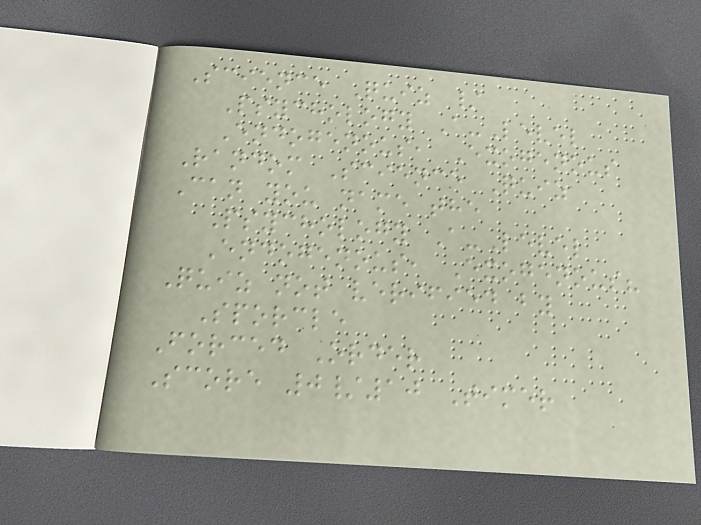Science Quiz /
Psychology A-Level
Endogenous, Exogenous
Random Science Quiz
Can you name the
Psychology A-Level
Endogenous, Exogenous?
Quiz not verified by
Sporcle
Forced Order
Score 0/10 Timer
